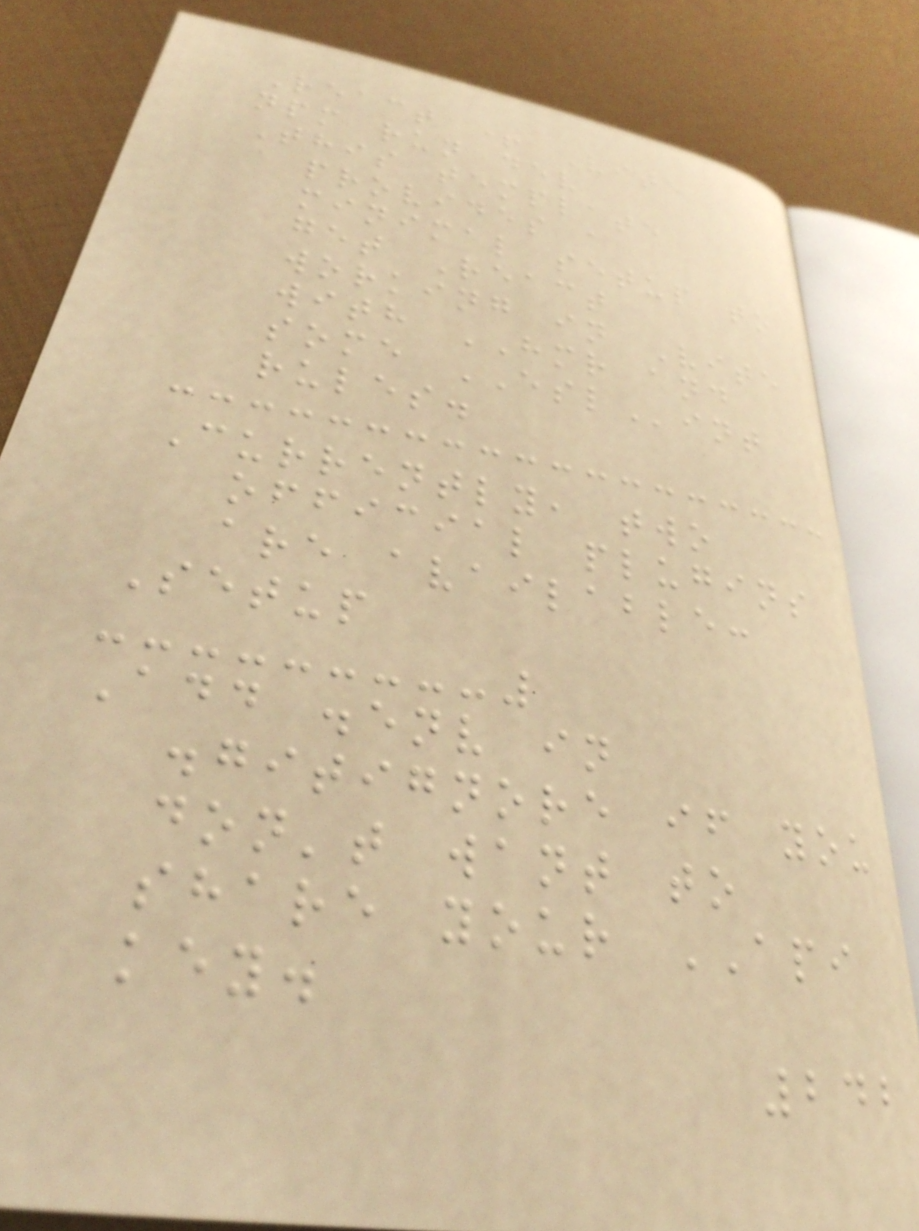React + Vite
npm run dev
This template
provides a
minimal setup to
get React
working in Vite
with HMR and
some ESLint
rules.
Currently, two
official plugins
are available:
Setup
Add .env in
.gitignore if you
don't want to
share your API
key.
242
